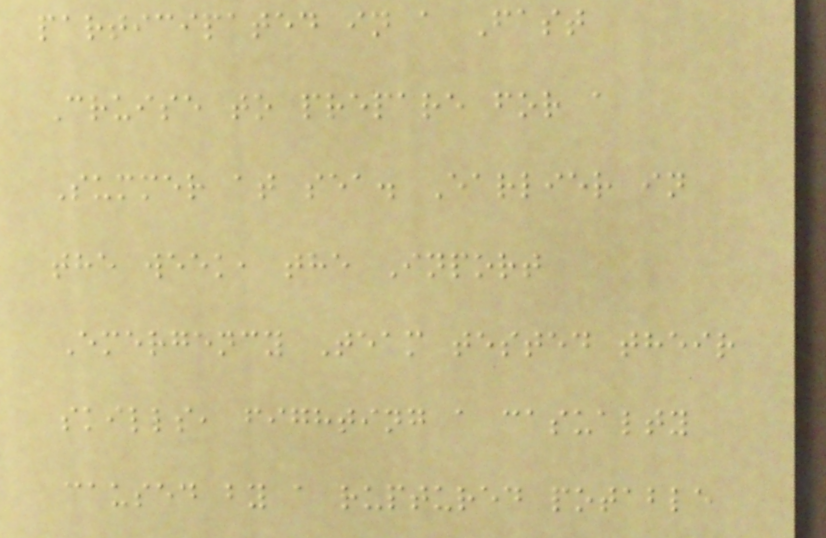participated in a Fast
Cruise to prepare for a
Summer at sea. Earlier in
the week, the Inport
Emergency Team tested their
skills, fighting a casualty
caused by a ruptured potable
